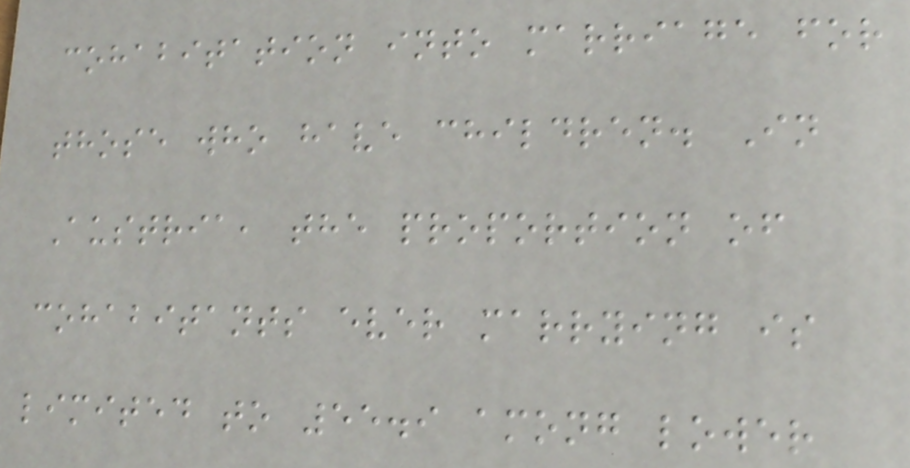cohabitation into marriage for
those who have children. In
Austria, the proportion of
cohabitants ever marrying is
limited to 55.9 among lower
